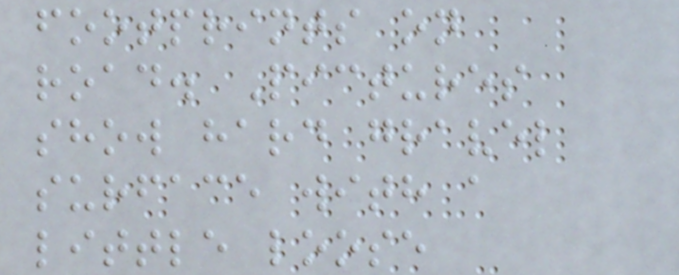footprints on
road. Pictures
show hard gravel
surface with a
little loose
